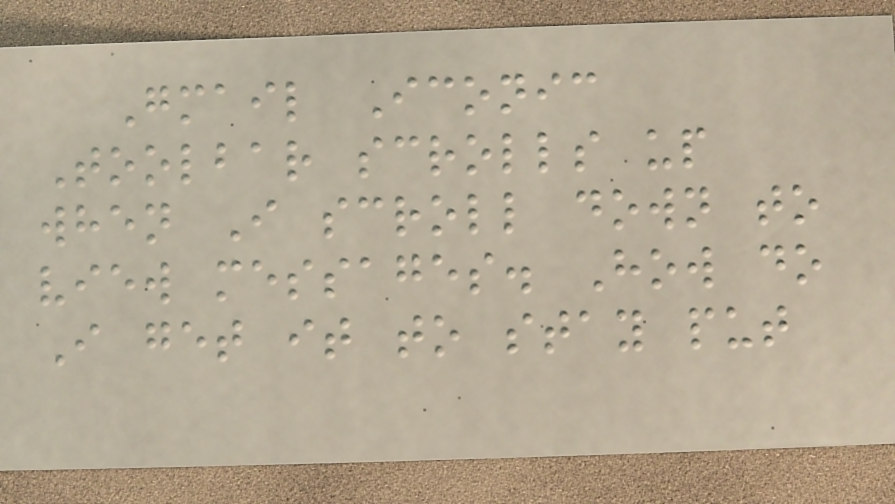Gmail Iconic
Toolbar scrolls up
when I scroll down to
view messages. How do
I get it to stay put
